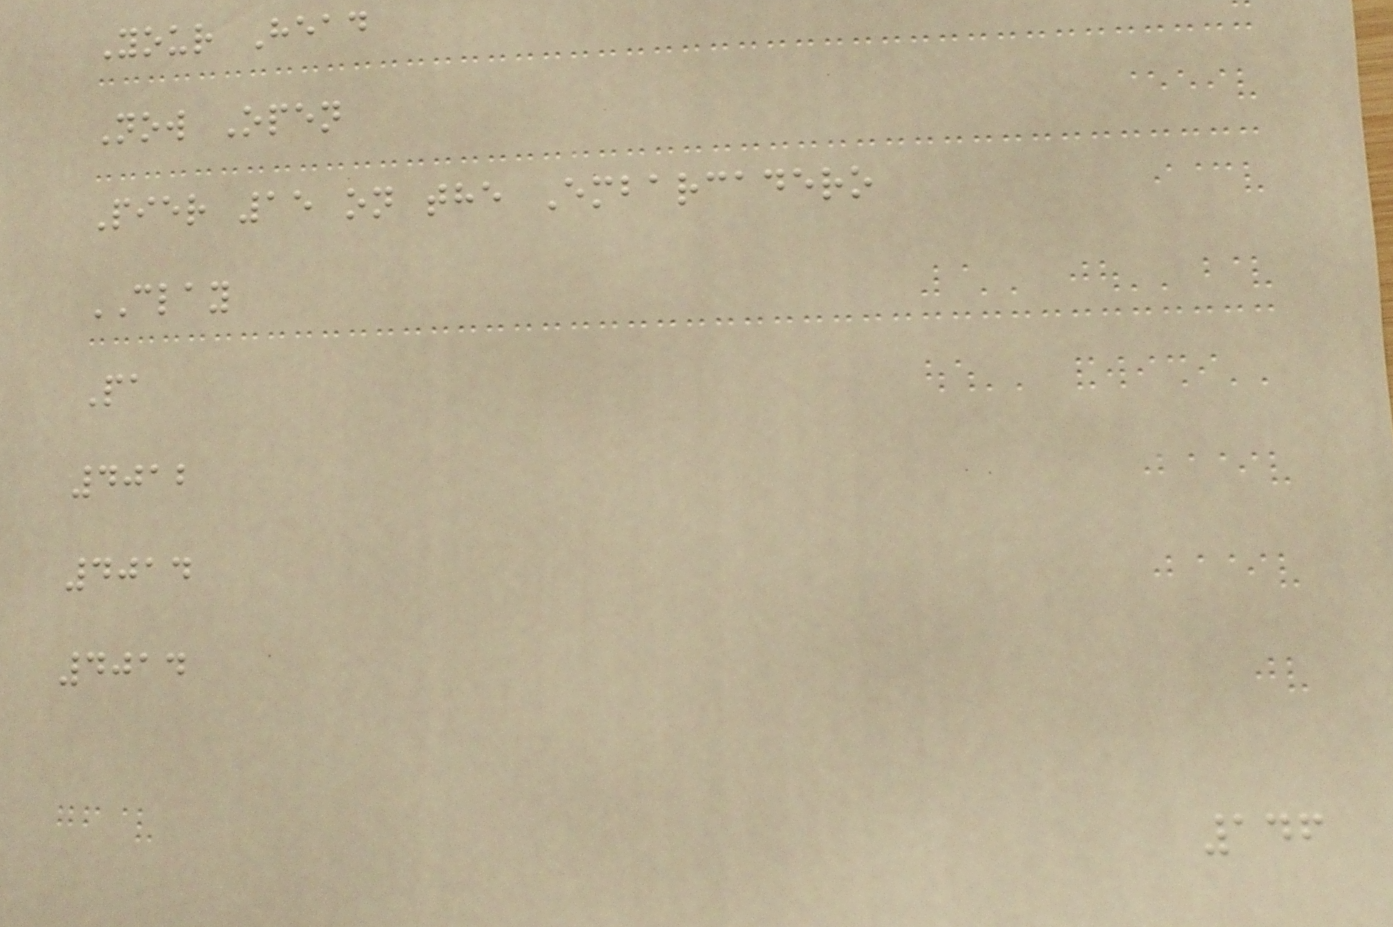Your Head
Now Open
Pier 15 on the Embarcadero
CLAY
Pa
4012
4014
4014
146
